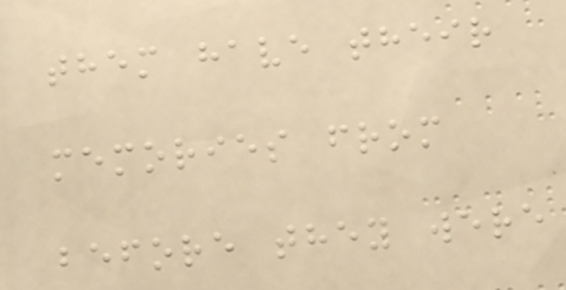them have their
memories from
before they were
